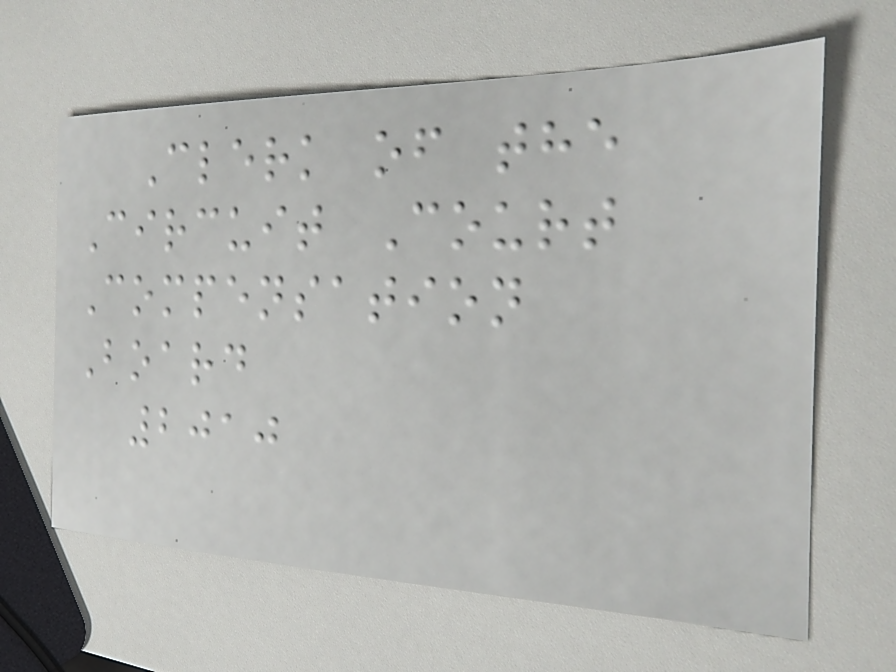Clerk of the
Circuit Court
Compensation
Board
2010
